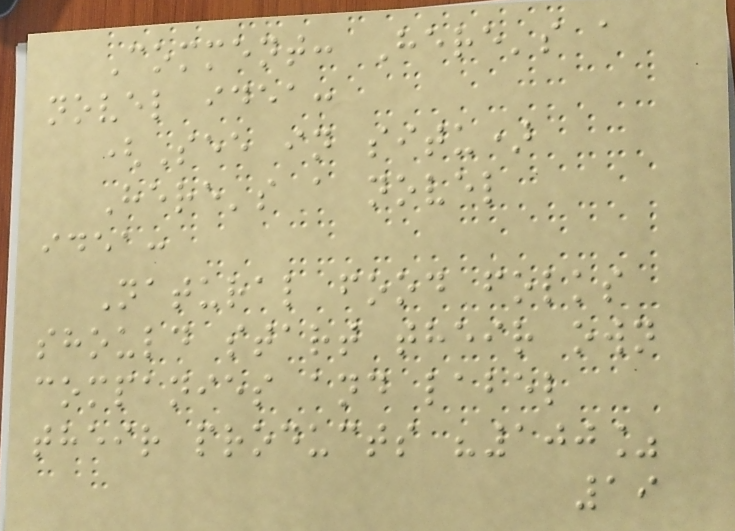Comment: Here's a
novel idea:
(See in situ)
Here's a novel
idea:
Natural food folks
should start their own
companies and label
their products "100%
19
